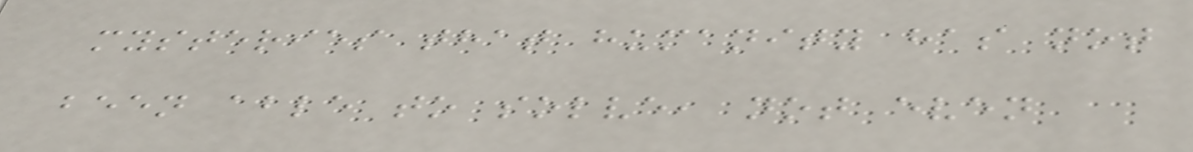mysteries that humanity has not
been able to solve, not even
